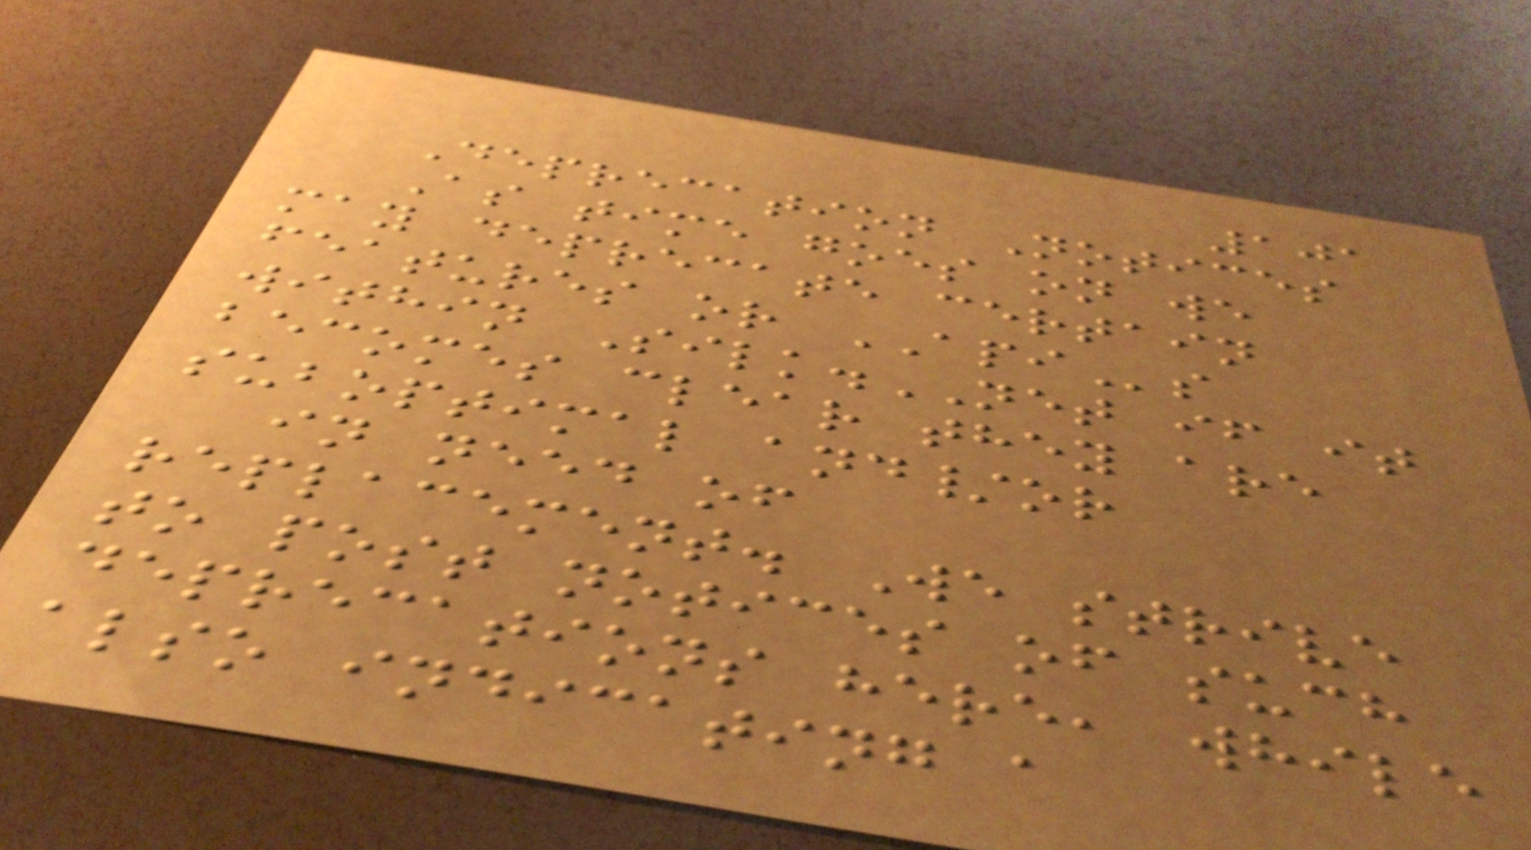101
Deprecation Notices
As time goes on we
may deprecate certain
features or APIs
within Silk.NET if it
becomes clear they are
suboptimal and/or
in need of
replacement. We strive
to post notices of such
deprecations here, while
also indicating a
